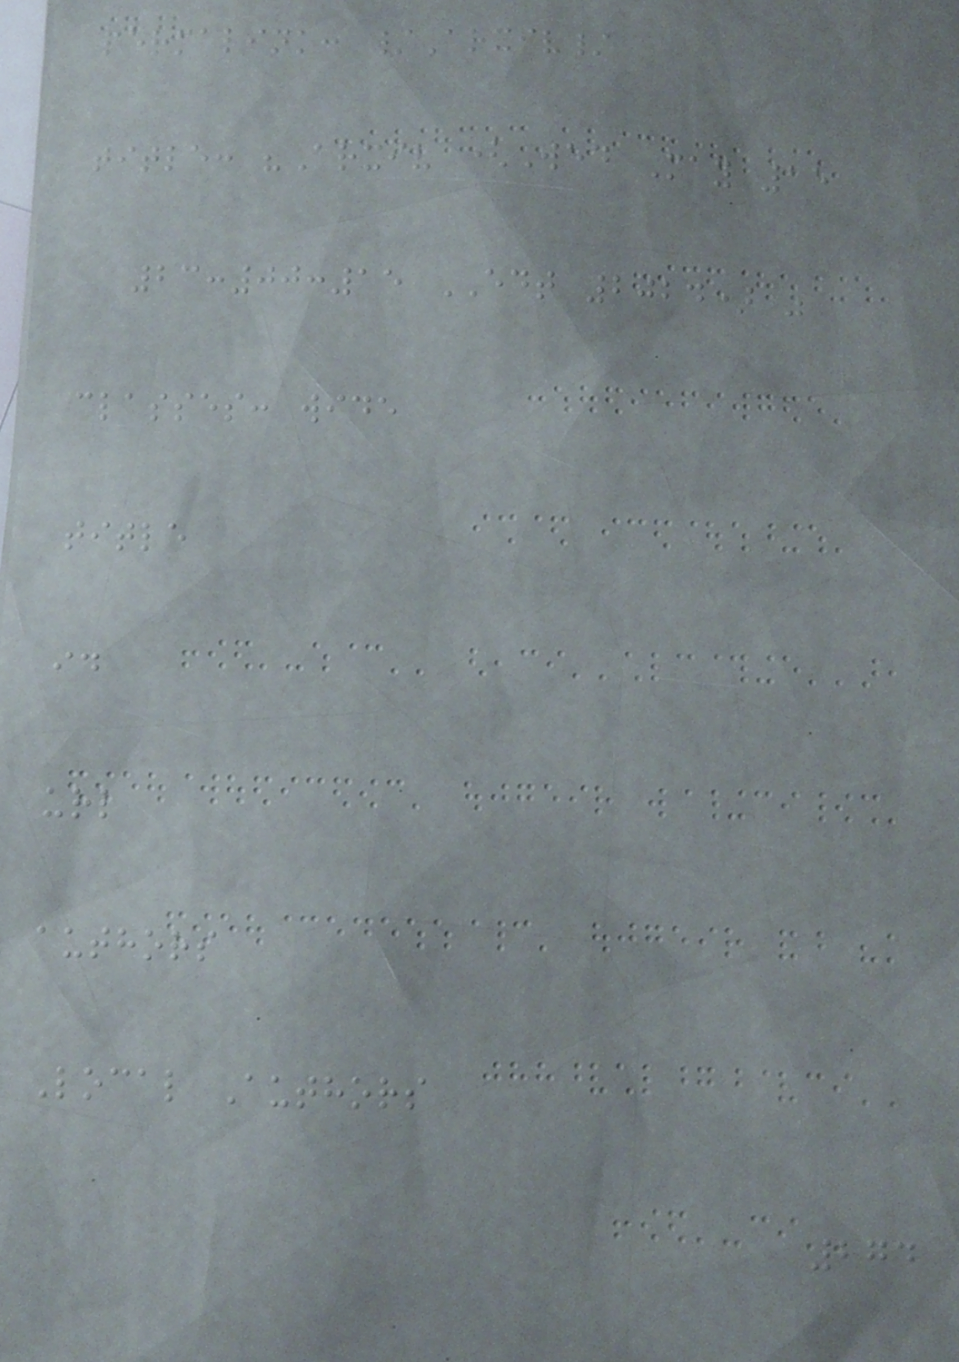permalink: /Arxiv/
title: "Arxiv (Wed May 15
23:00:15 EDT 2024) "
classes: wide
title
id
url
authors
Local Authors
274
